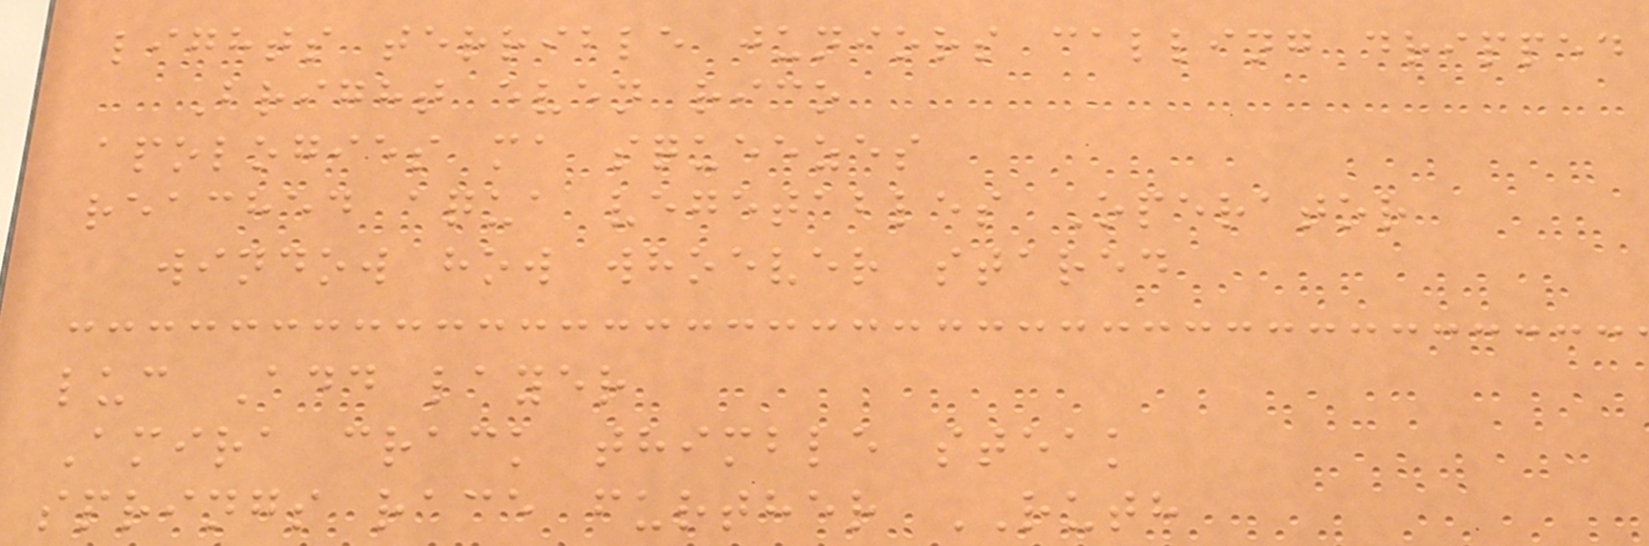lights terrible juniors calling dripped
Bright even rico
apologies ma squeezes
reached aqua vegetables Operator
window how whoever stared
luc Add layer
Amira crack thimble steak
springs race further RUTH
